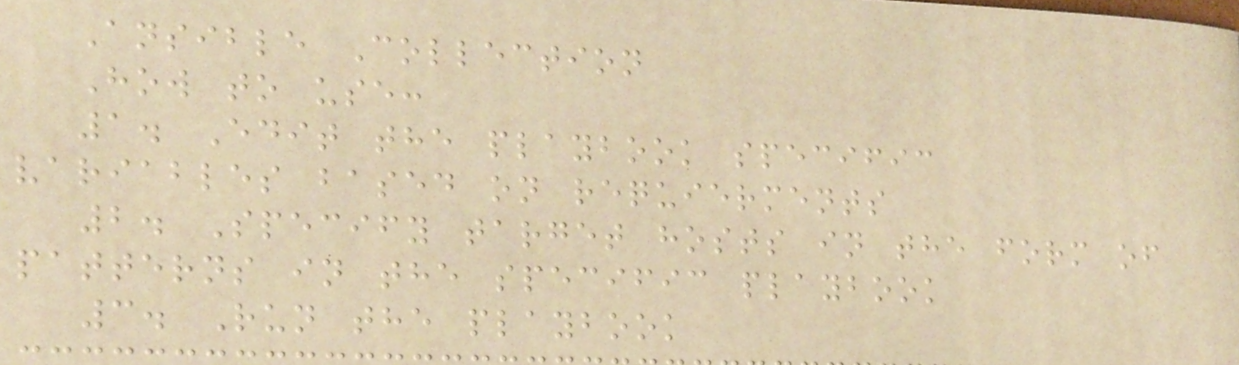Ansible Collection
How to use:
1. Edit the playbook specific
variables based on requierments
2. Specify target hosts in the form of
patterns in the specific playbook
3. Run the playbook
